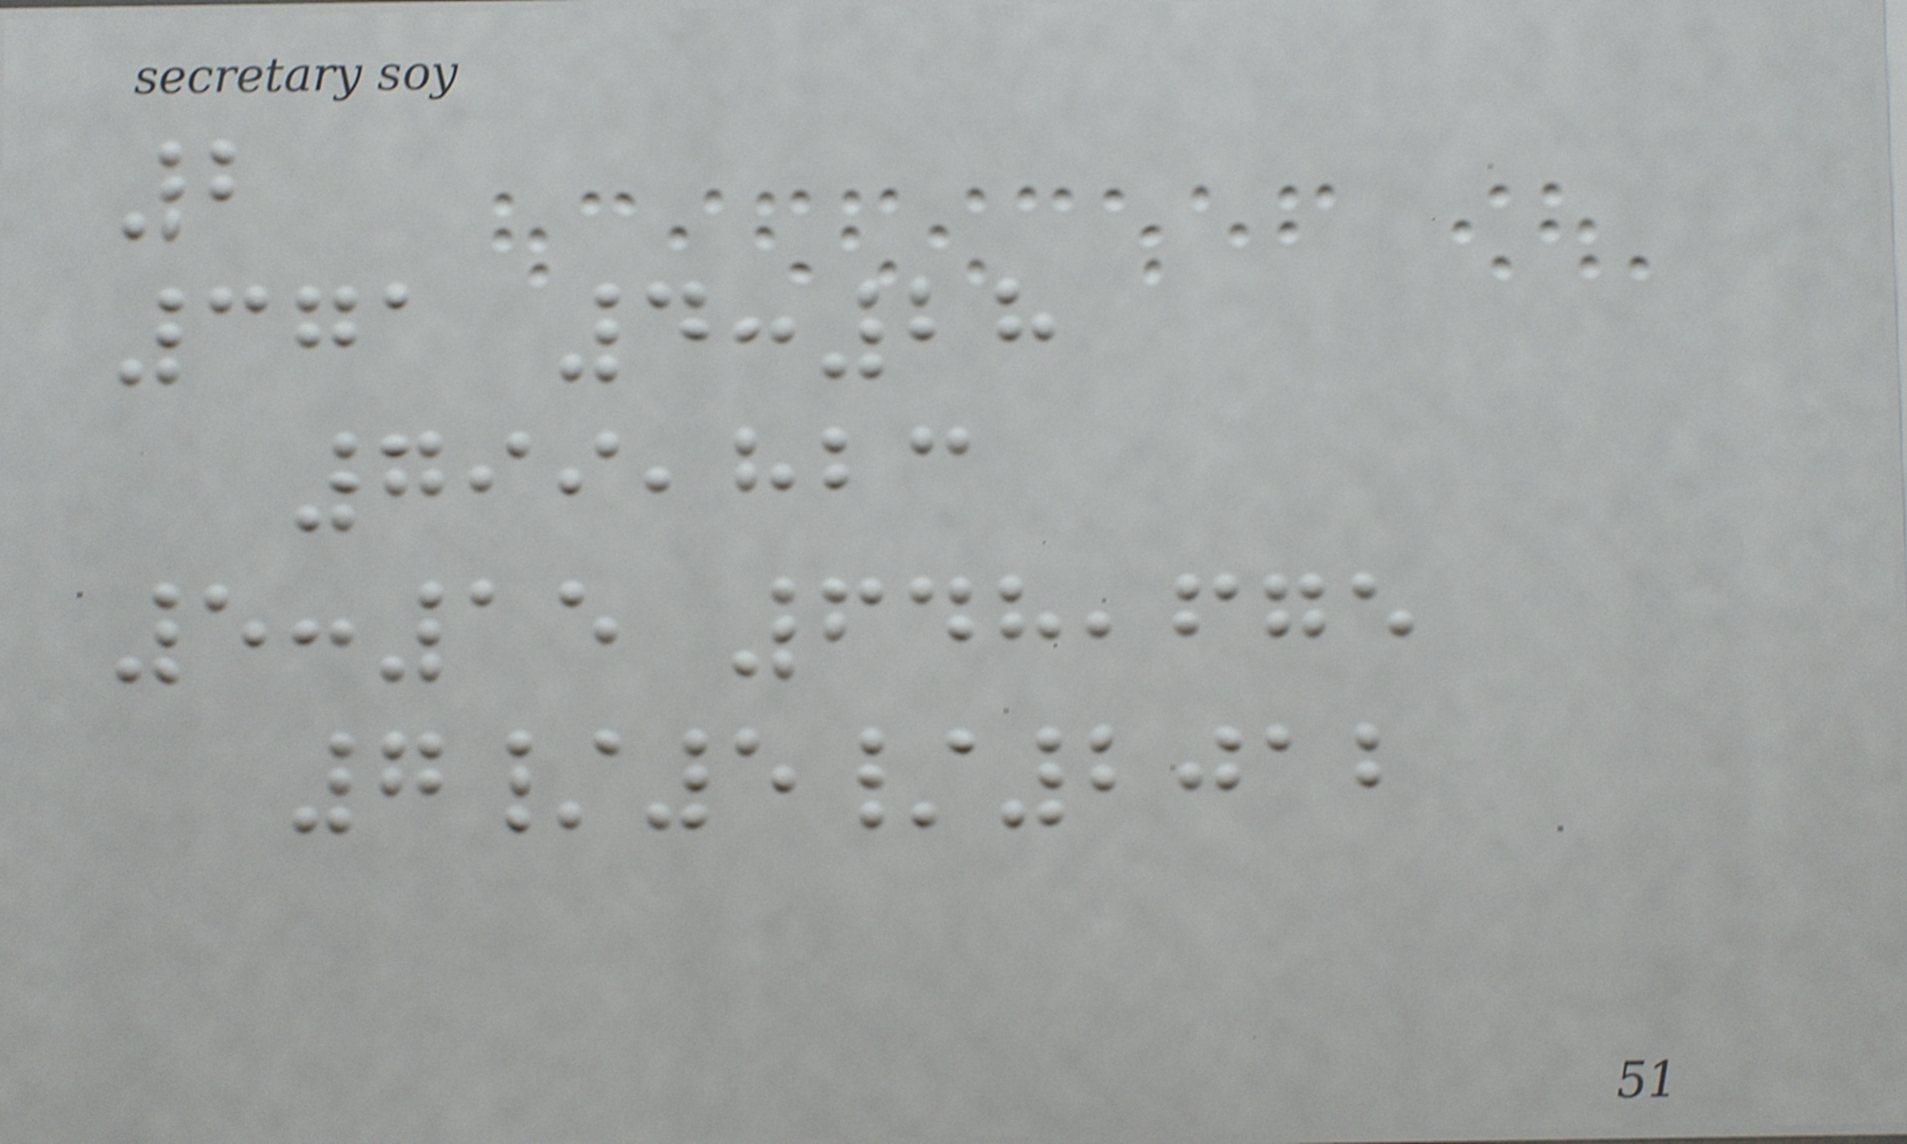2
371 4:28
799,823
5:15 648,675
7/5/2012
